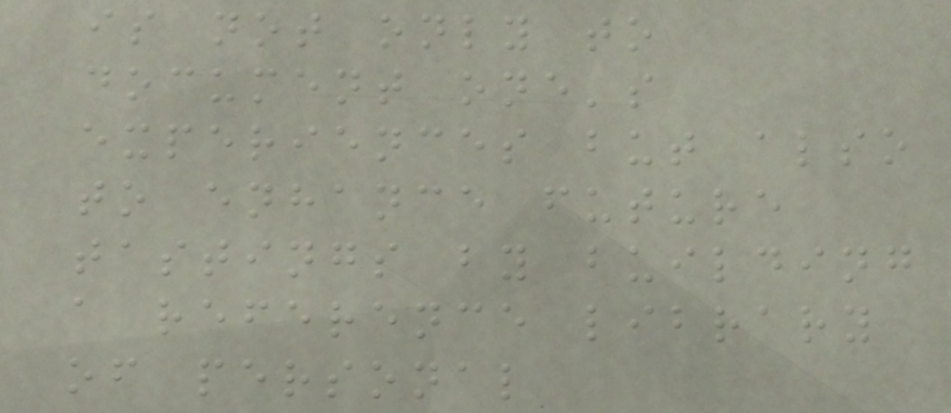is not only to
document one's
experiences but also
to enhance future
tastings by building
a reference library
of personal
